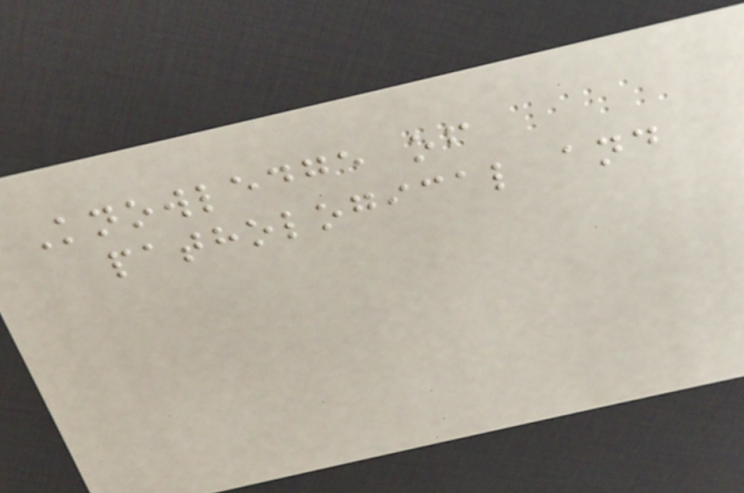Knowledge of
pathological and
